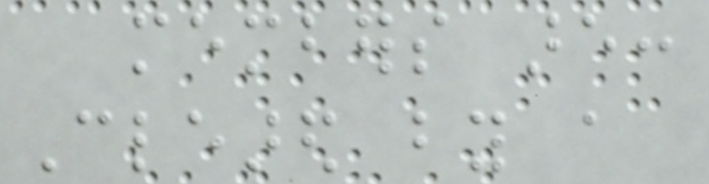members are:
Cleared by a
